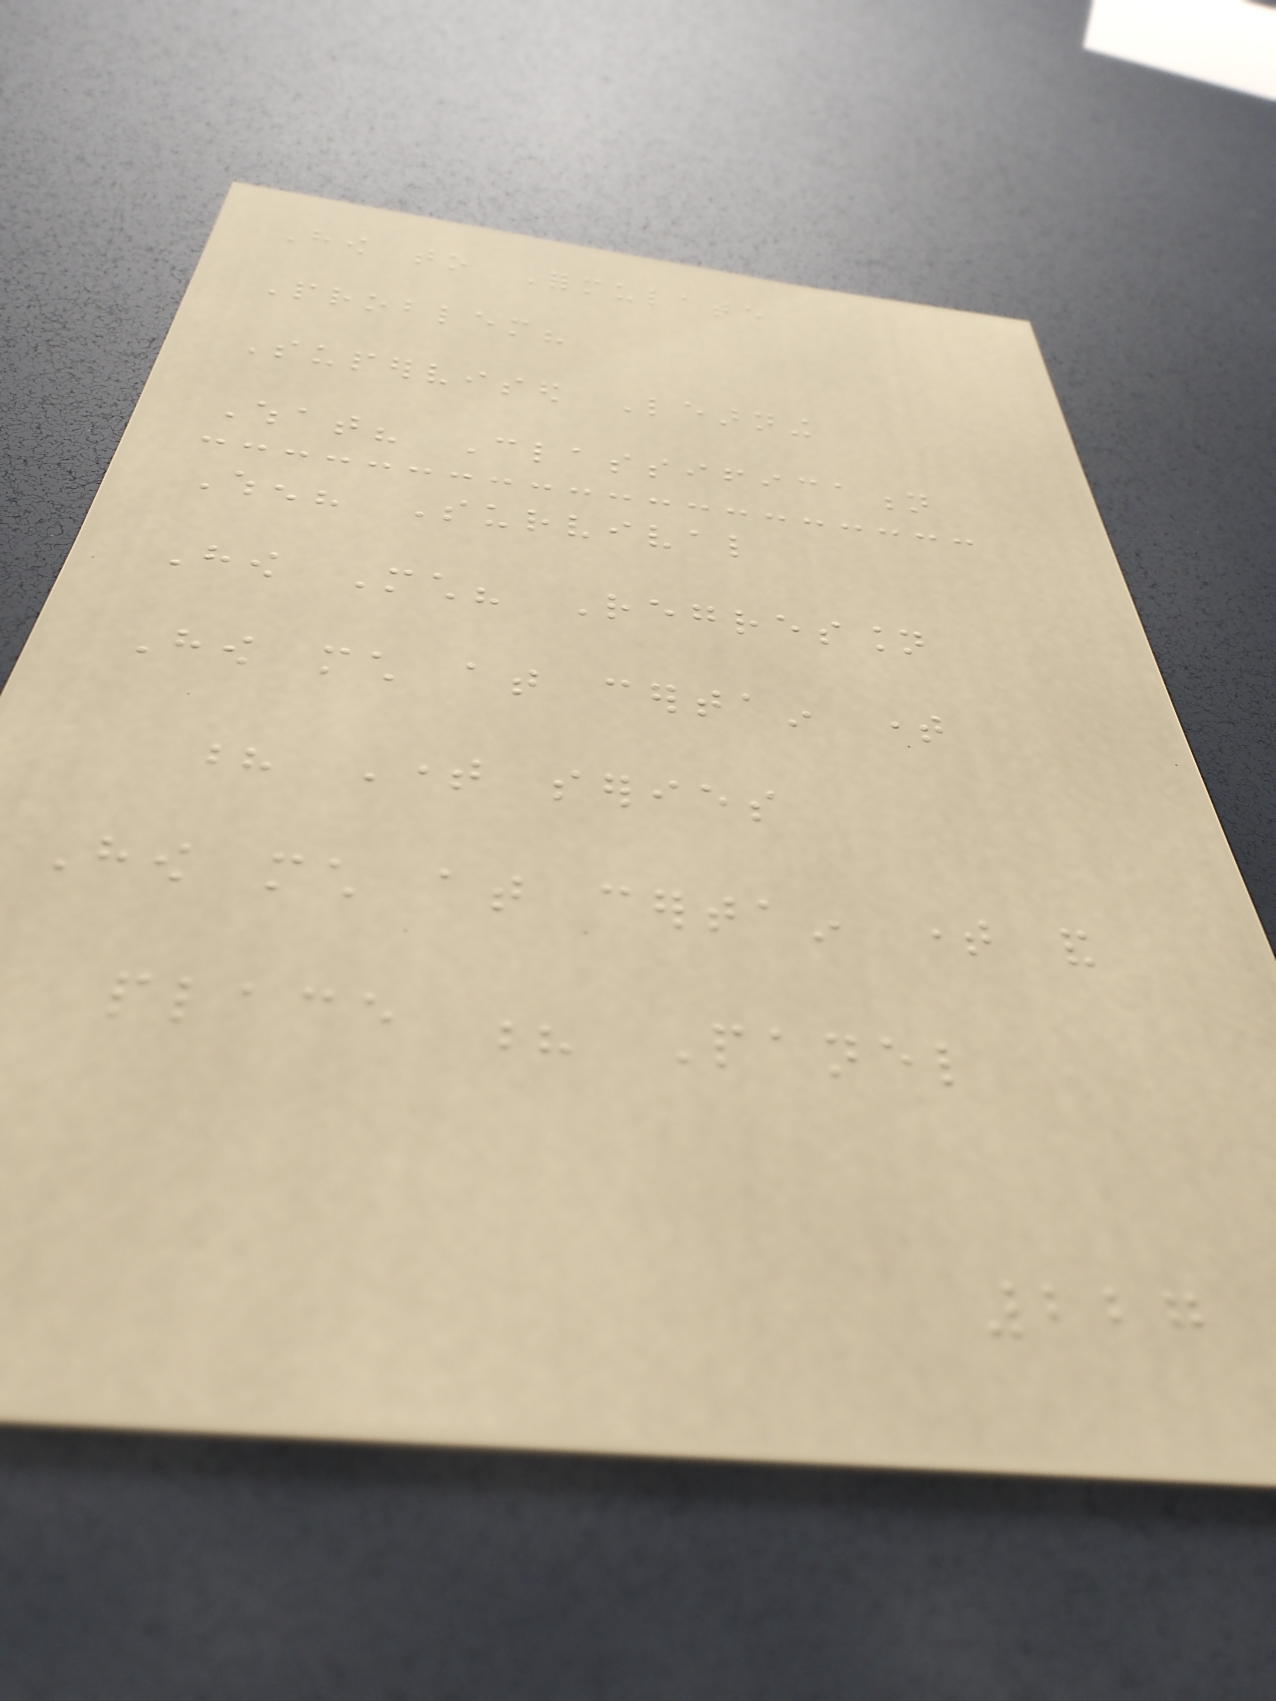How to Formulate
Problem?
Supervised Learning
What? Classification
When? Survival
How Much? Regression
How much at certain time
? Time series
How much at certain time and
place ? Panel
227
